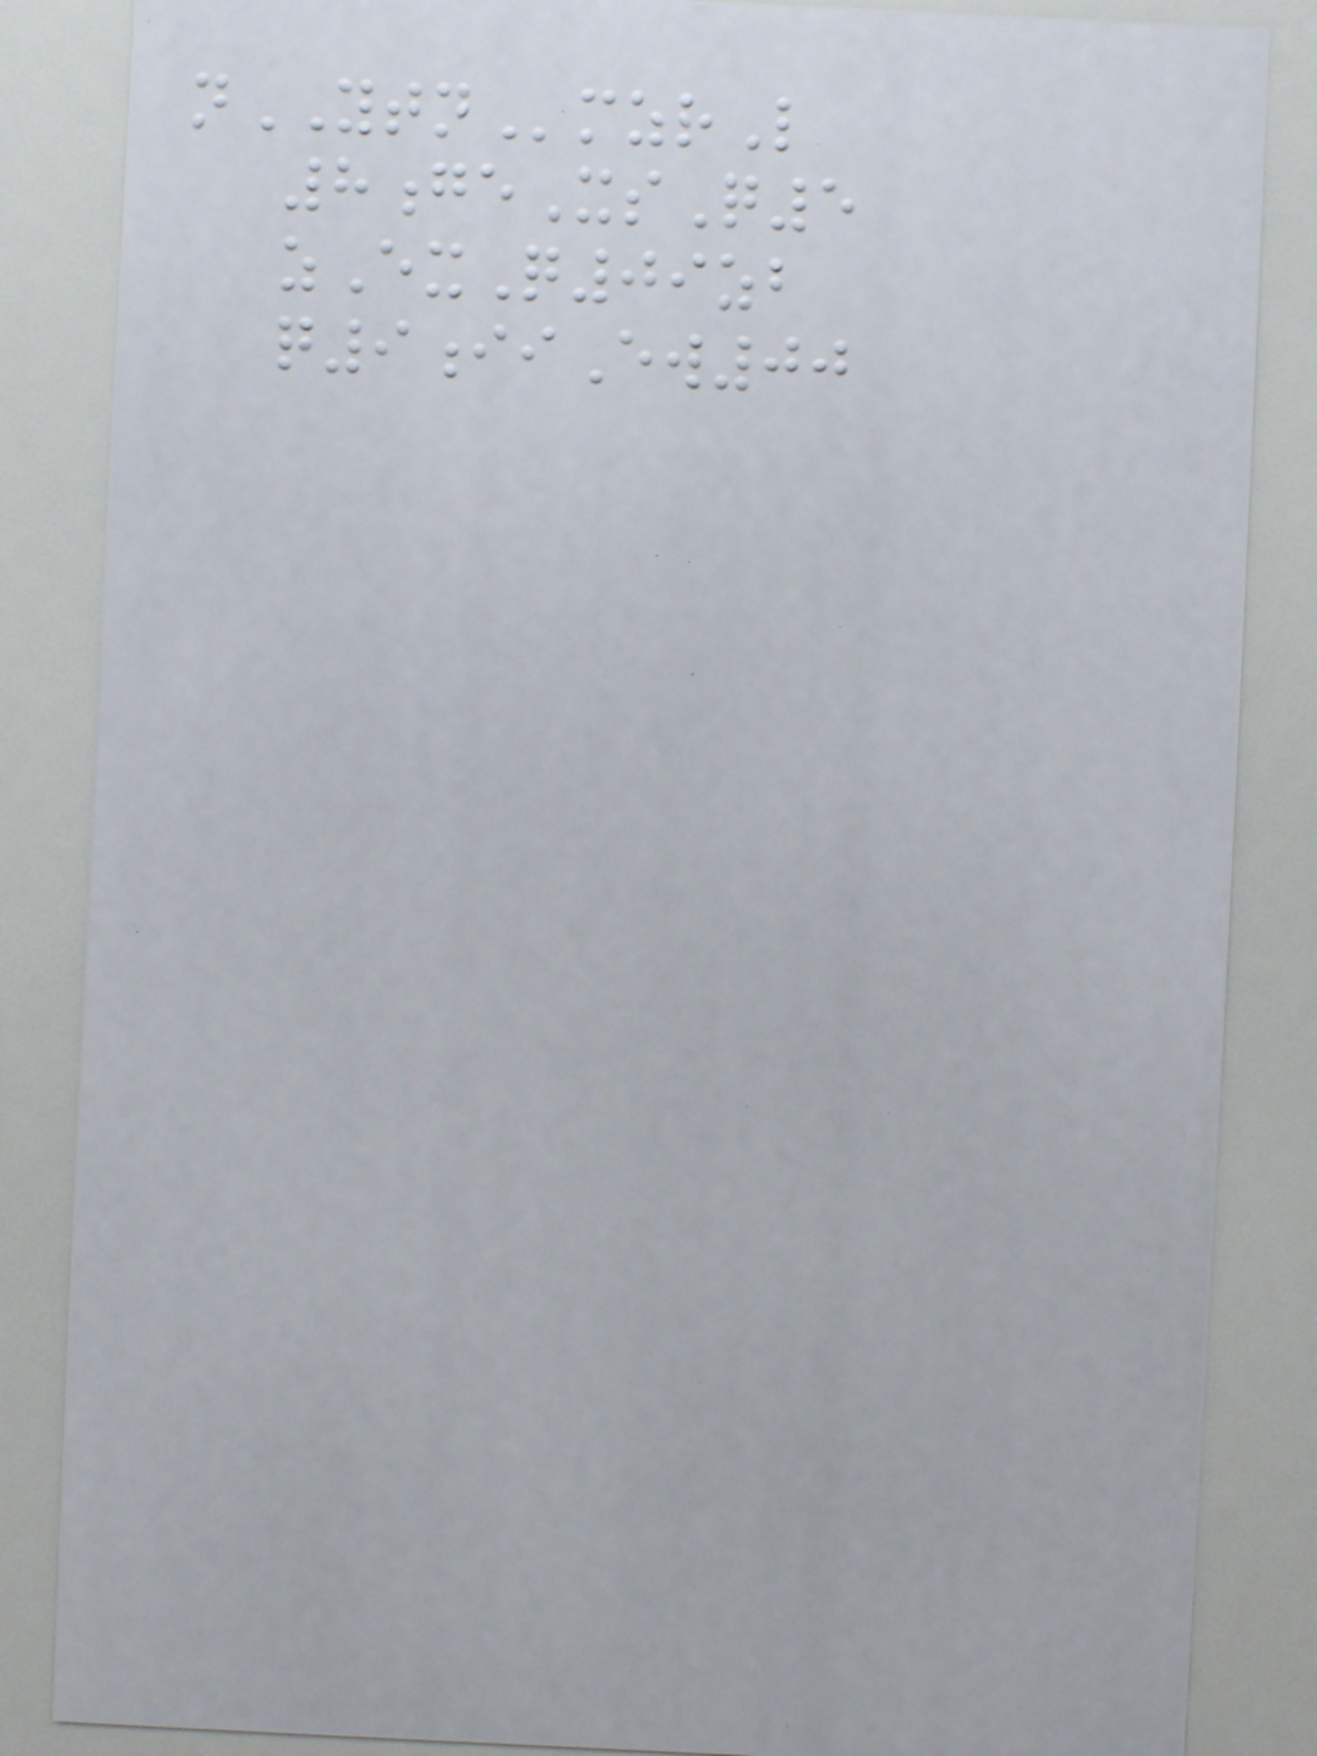nYTNmzrL
8geXsQ5
zExQ09zb
q9iiEw00
